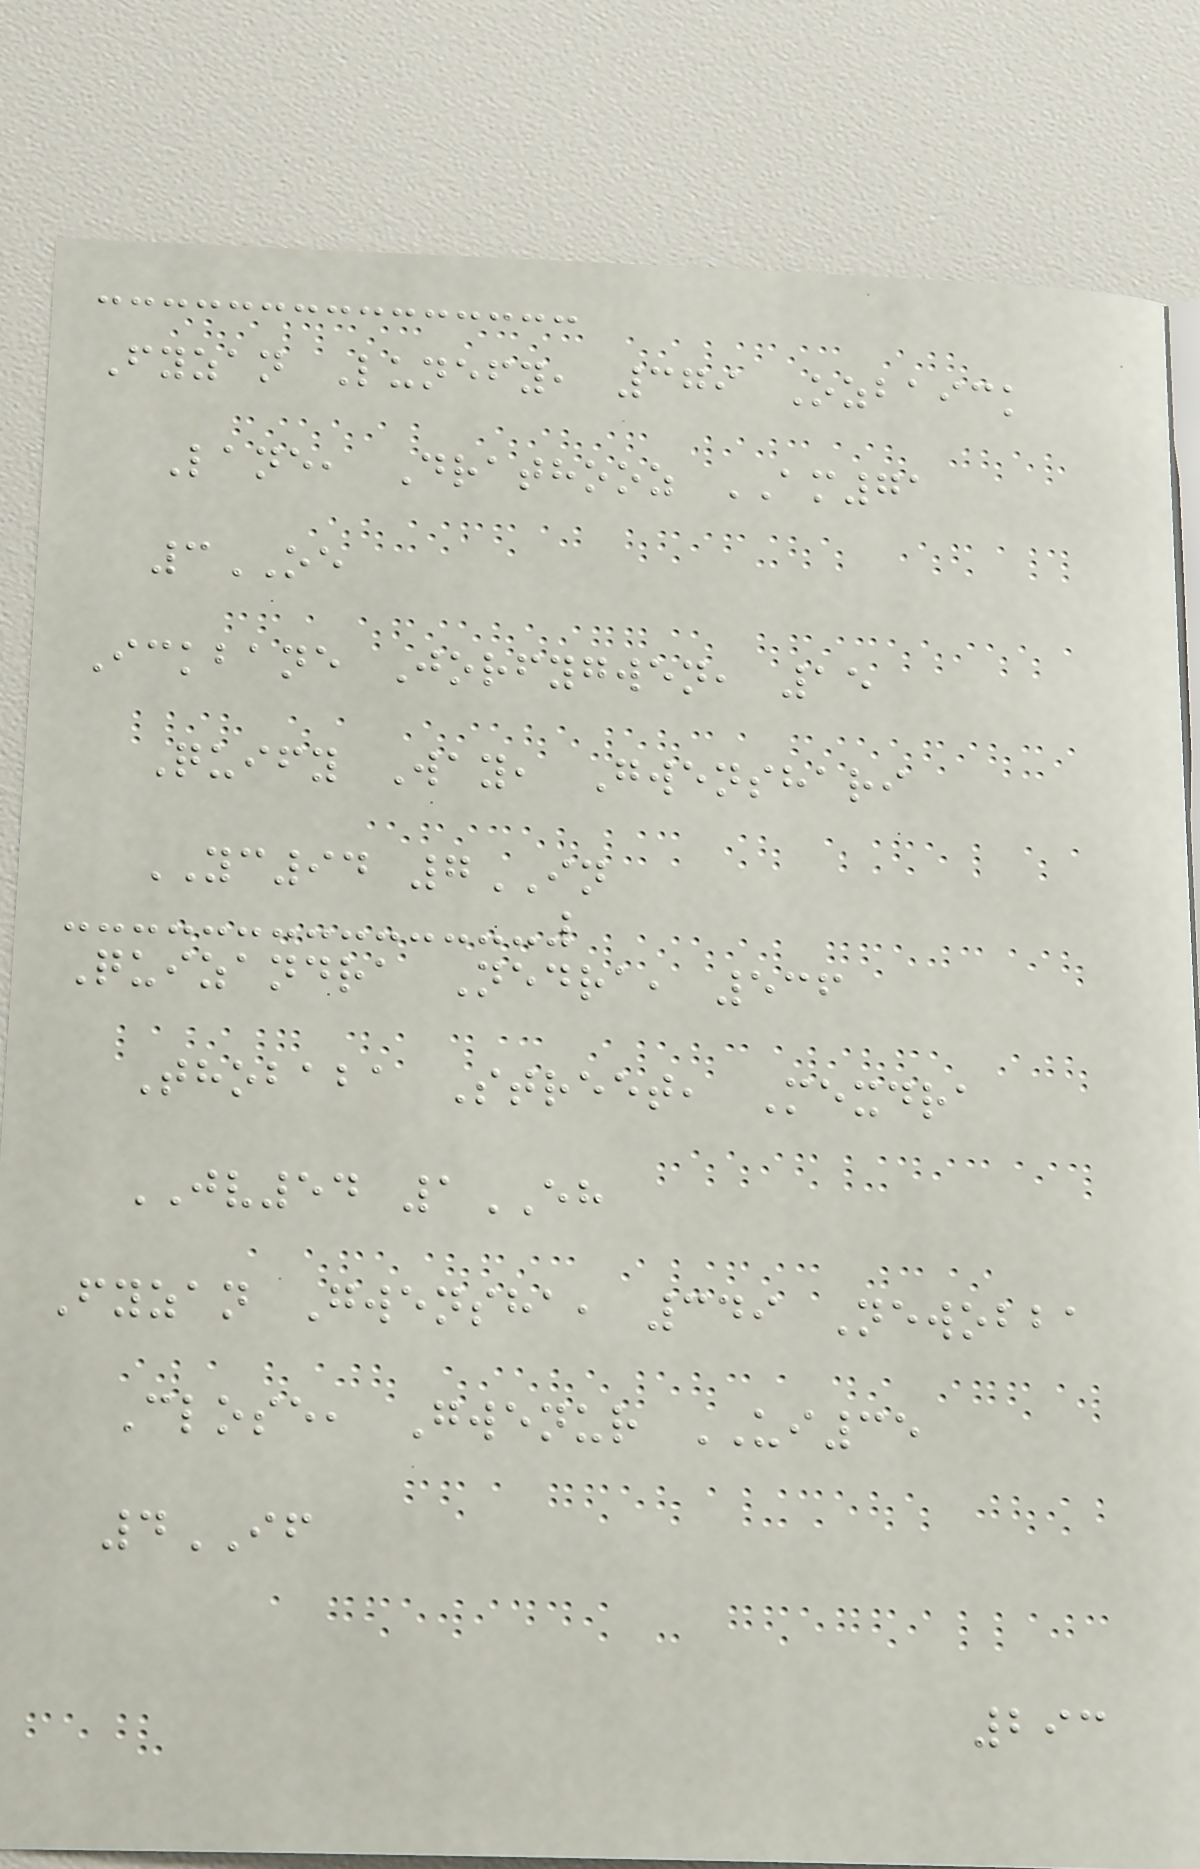Fyzan Lunefy, 379 Ozbaick
Lane, Drathooz AM71
3OE
Ickbane Jorfygwen, 15
Quify Way, Gwenshari
YC94 7IN
Quizandra Nedra, 536
Thobaba Street, Mexdra
JV54 1EH
Fyzan Gwensha, 349 Newobba
Close, Gwenur UI35
4IF
293
